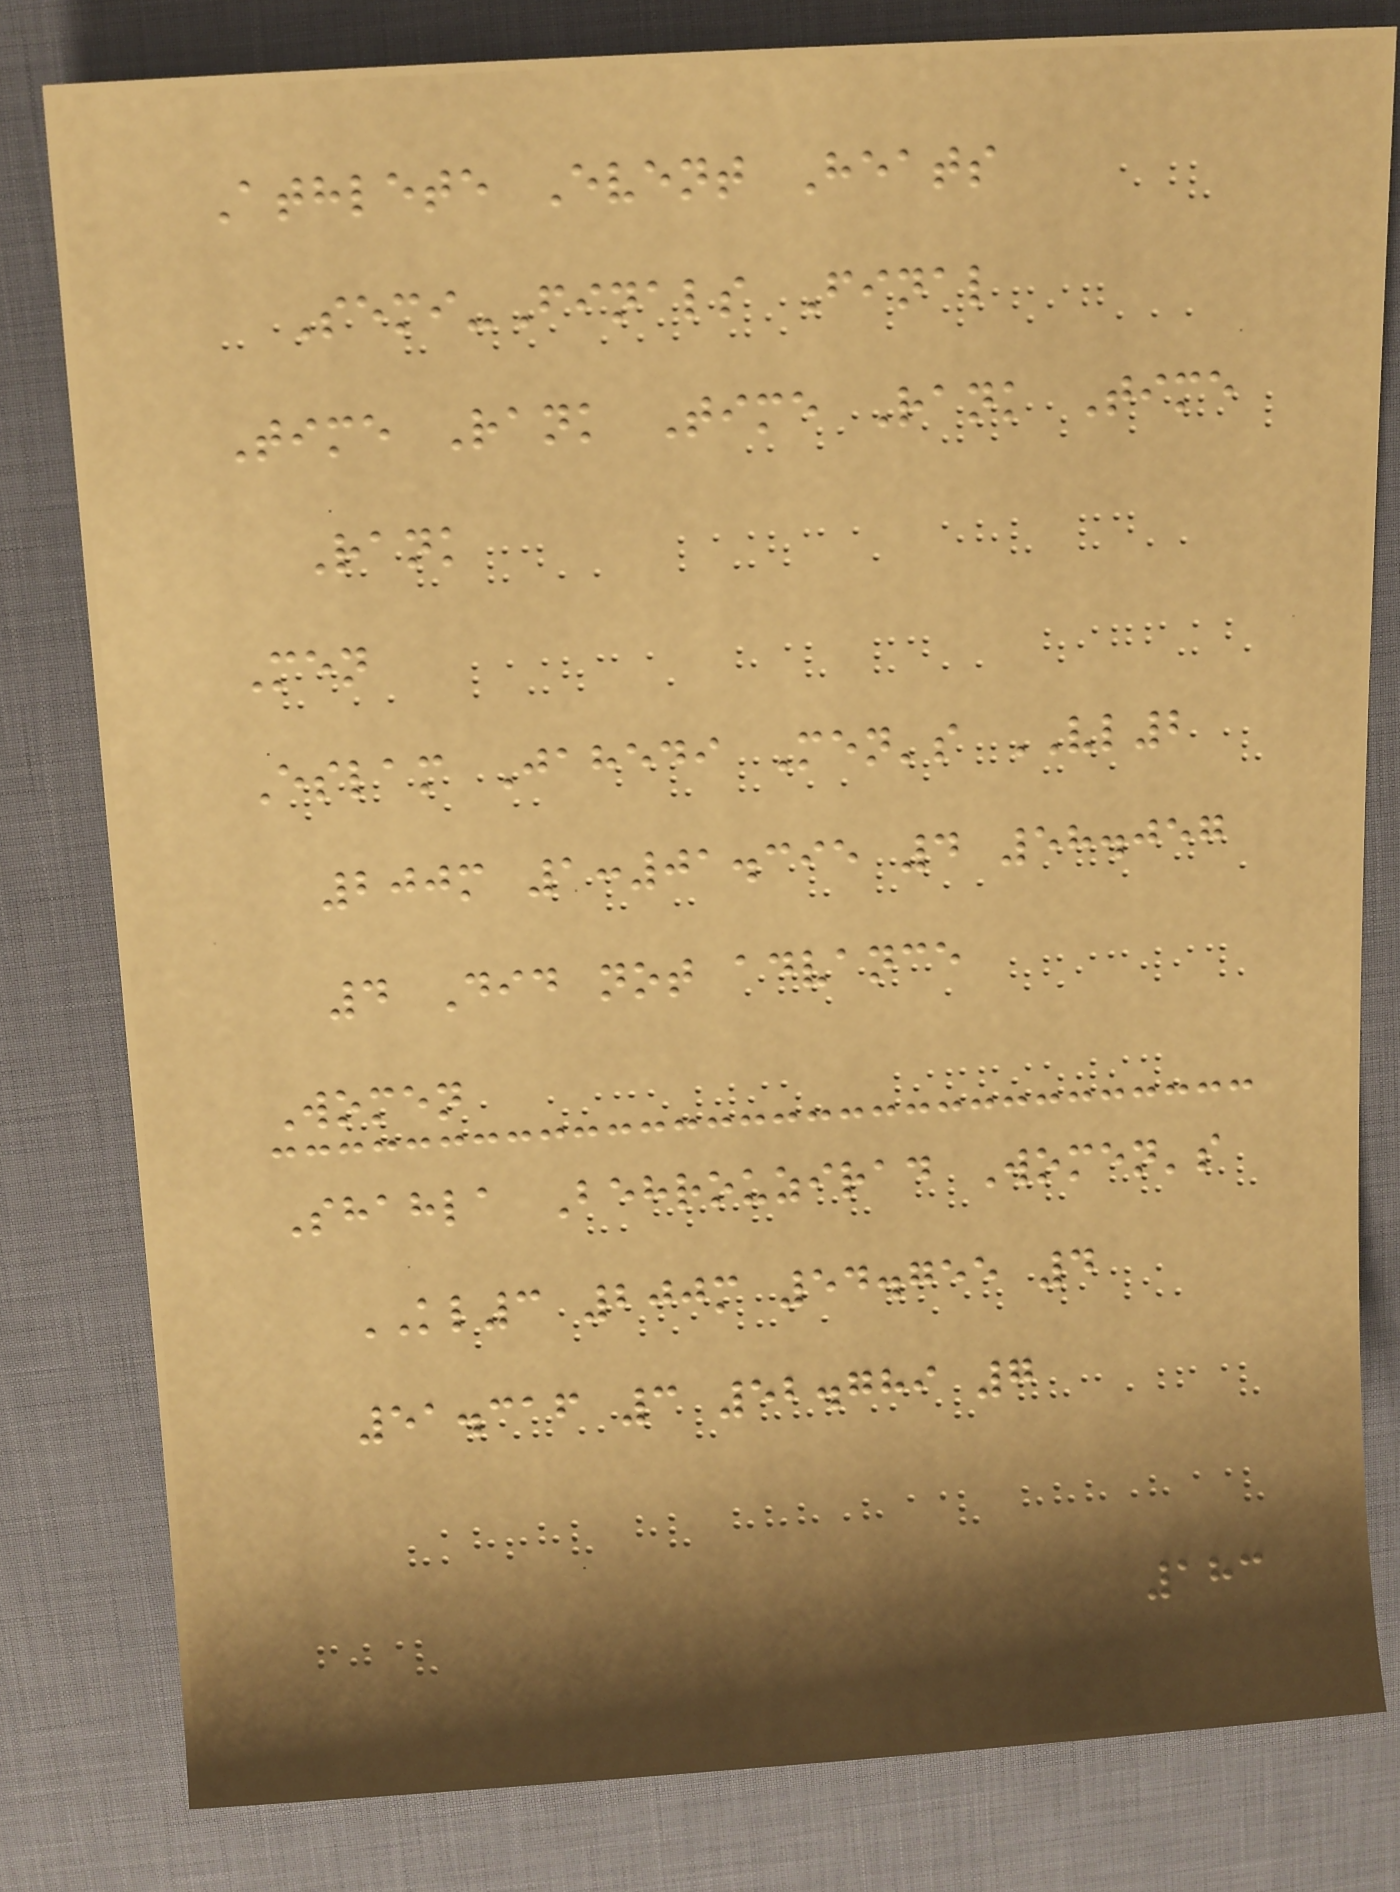Athlete Event Heats
Semi-Finals Final
Time Rank Time Rank Time
Rank
Men
Eslam Jahedi Men's VL2
200m 1:01.395 4 58.057
4 Did not advance
Women
Shahla Behrouzirad Women's
KL3 200m 54.755 4
51.316 3 52.789 7
183
